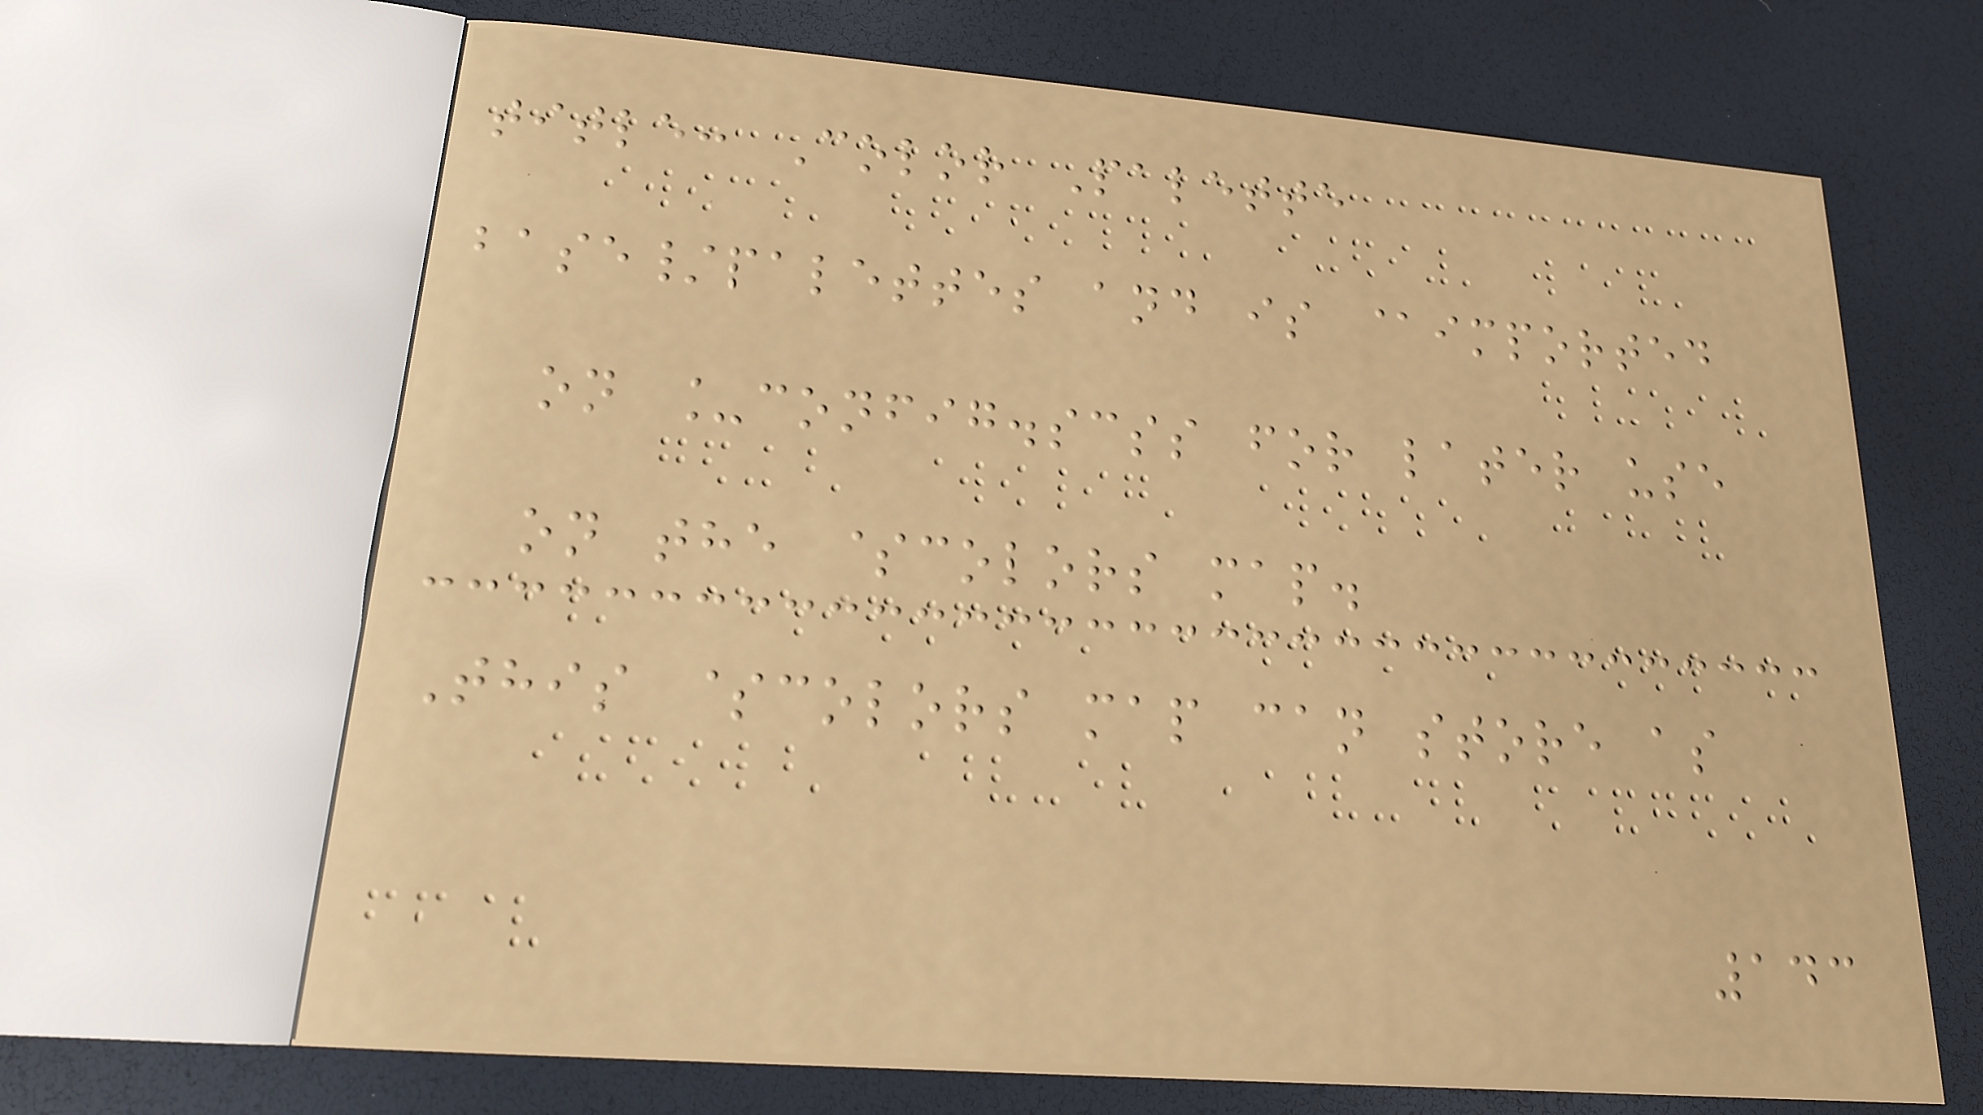title: Color Palette
base/palettes and is @imported
on _config.scss for later use
on the $colors map.
This $colors map can store as
143
